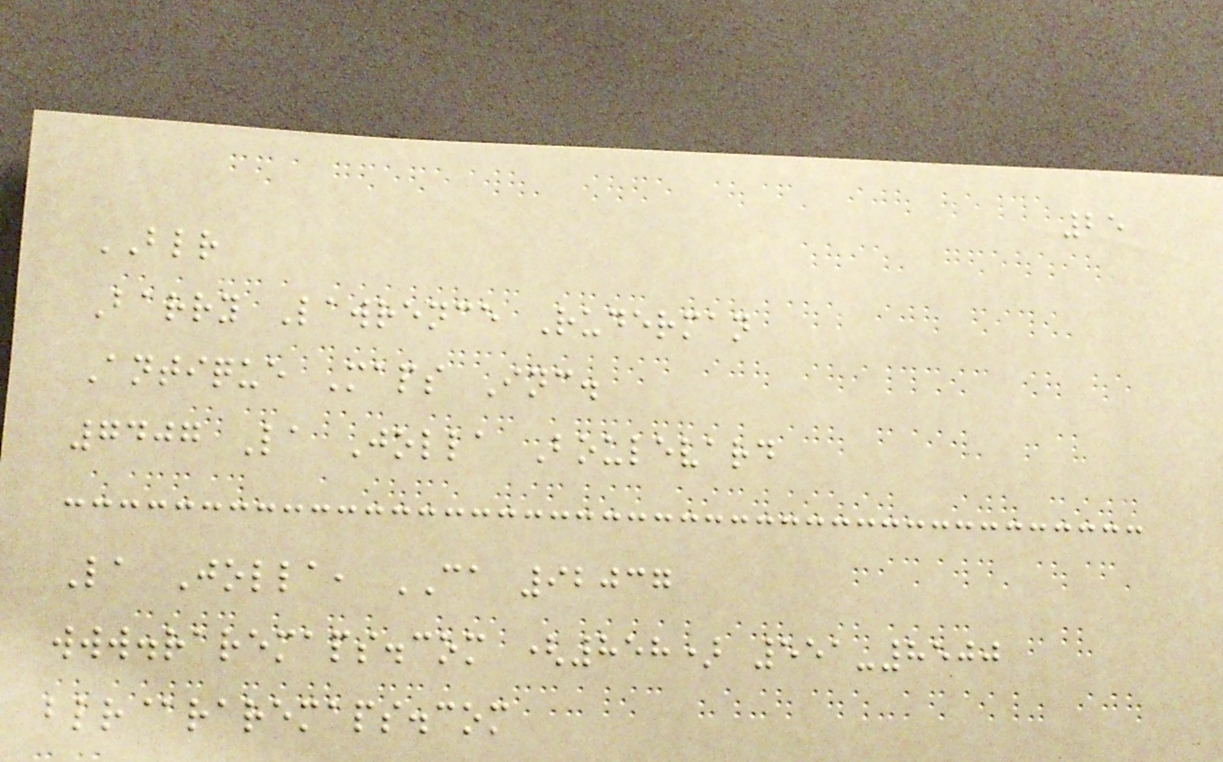25
BLR
Barry Lawrence Ruderman
Antique Maps Inc.
7407 La Jolla Boulevard
La Jolla, CA 92037
www.raremaps.com (858) 551-8500
blr@raremaps.com
